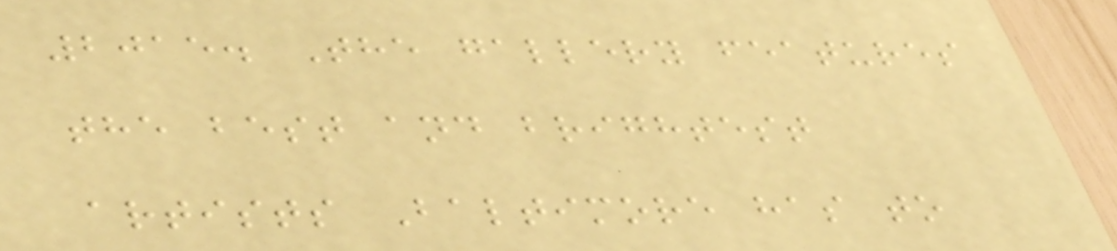2015. The gallery features
the best and brightest
artists Baltimore has to
